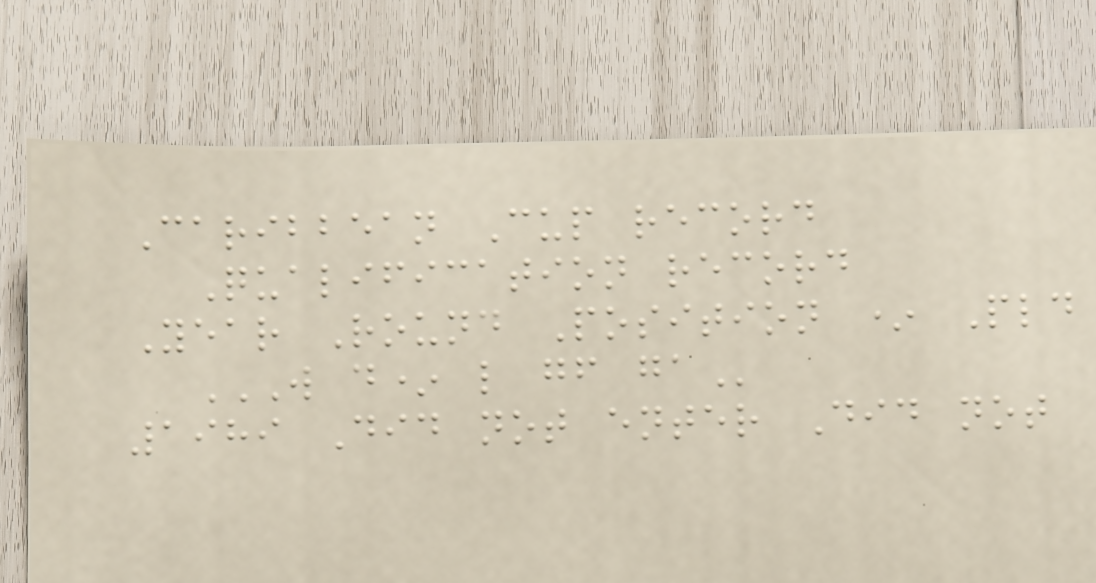Caribbean Cup record
Qualification record
Year Round Position * Pld
W D* L GF GA
1989 Did not enter Did not
